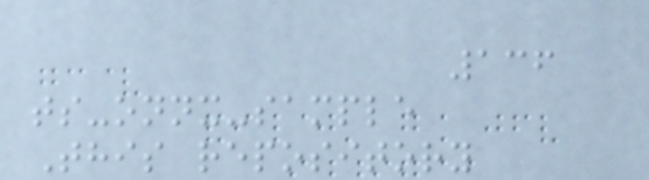136
ts-onnx-sample
This repository
